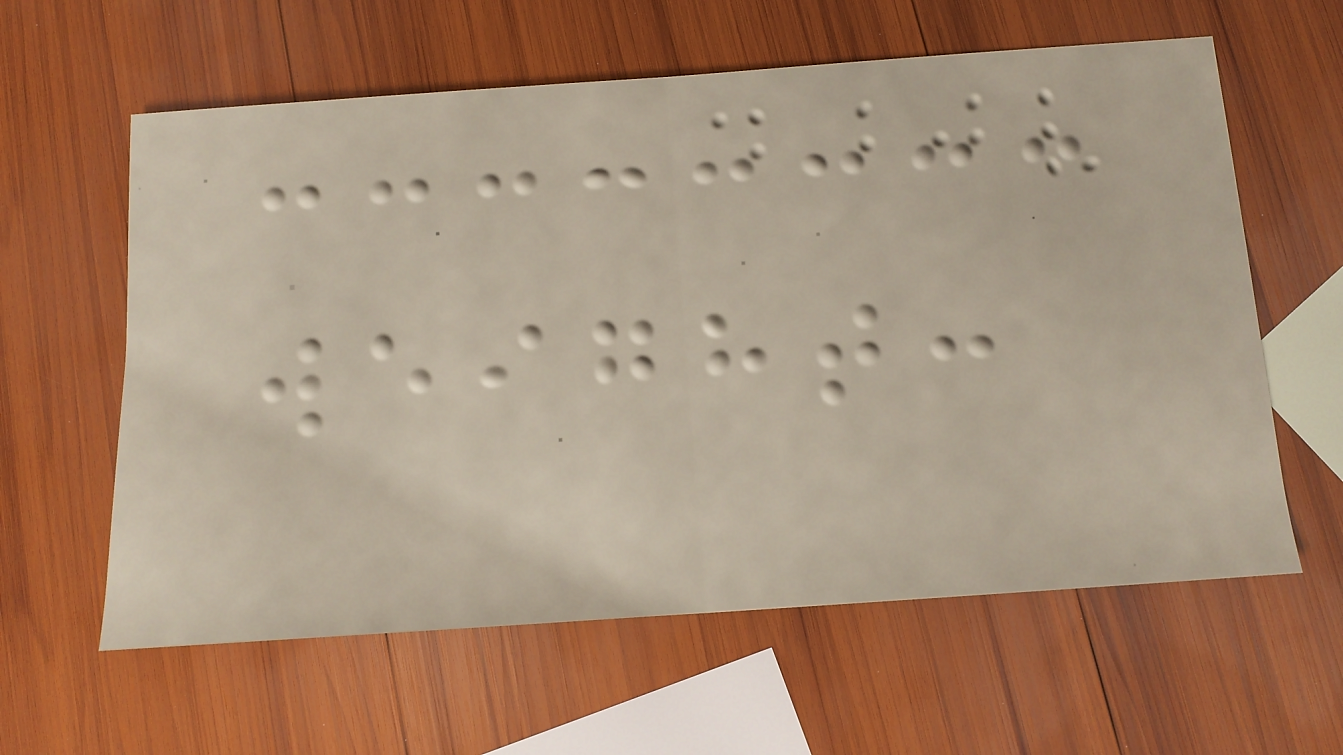weight:
